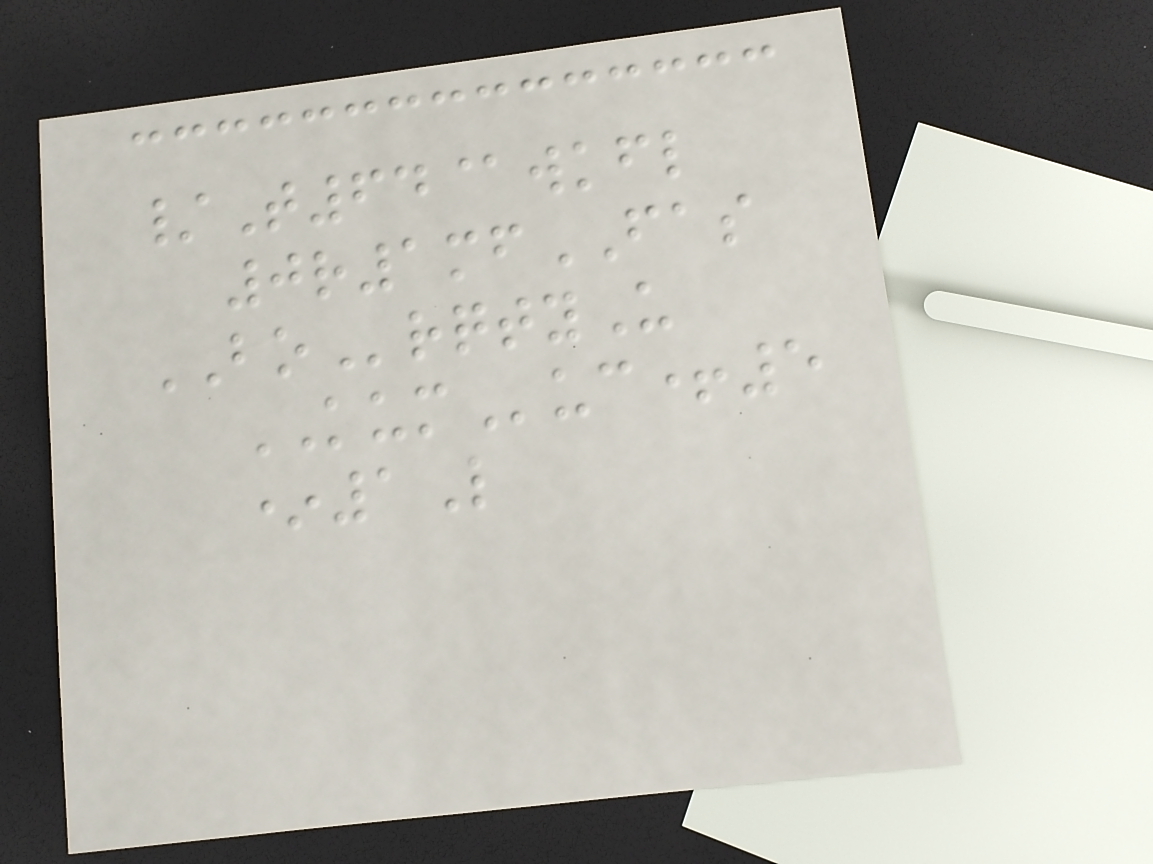/T64@wkfl
0r1mfFAS
BOrqtyU
KUMuc+5
*1L
